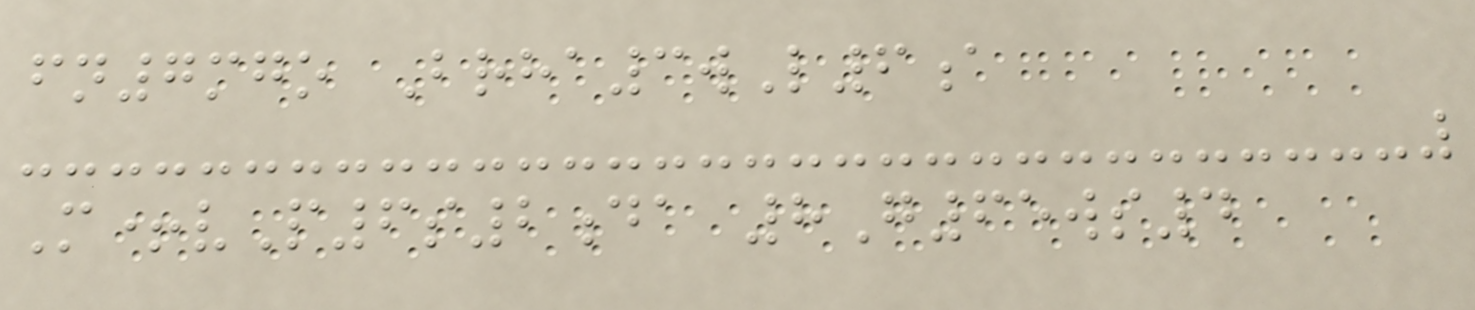fn7mgo Brha3wL6a
M+vP6s2da 8G65ws4
